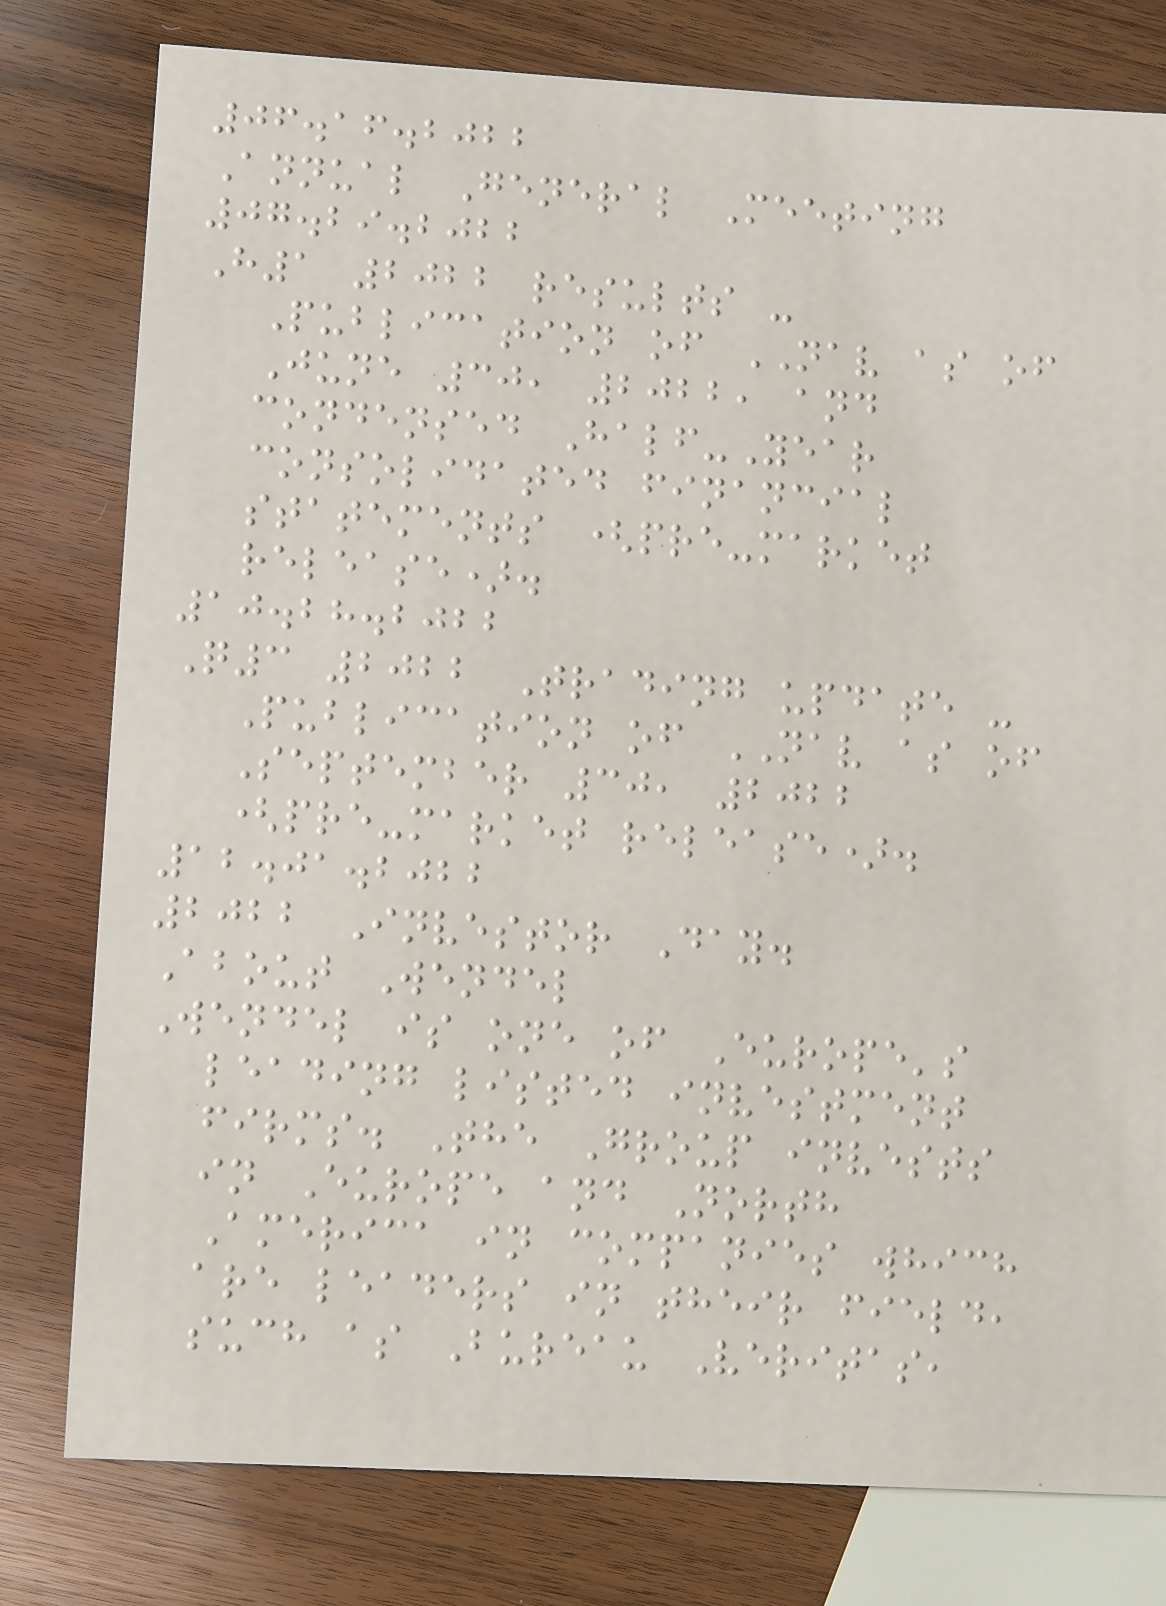06.16.2022
Annual General Meeting
07.29.2022
H1 2022 results -
Publication of NAV as of
June 30, 2022, and
condensed Half-Year
consolidated financial
statements (pre-market
release).
10.28.2022
Q3 2022 Trading update -
Publication of NAV as of
September 30, 2022
(pre-market release).
12.01.2022
2022 Investor Day.
About Wendel
Wendel is one of Europe's
leading listed investment
firms. The Group invests
in Europe and North
America in companies which
are leaders in their field,
such as Bureau Veritas,
